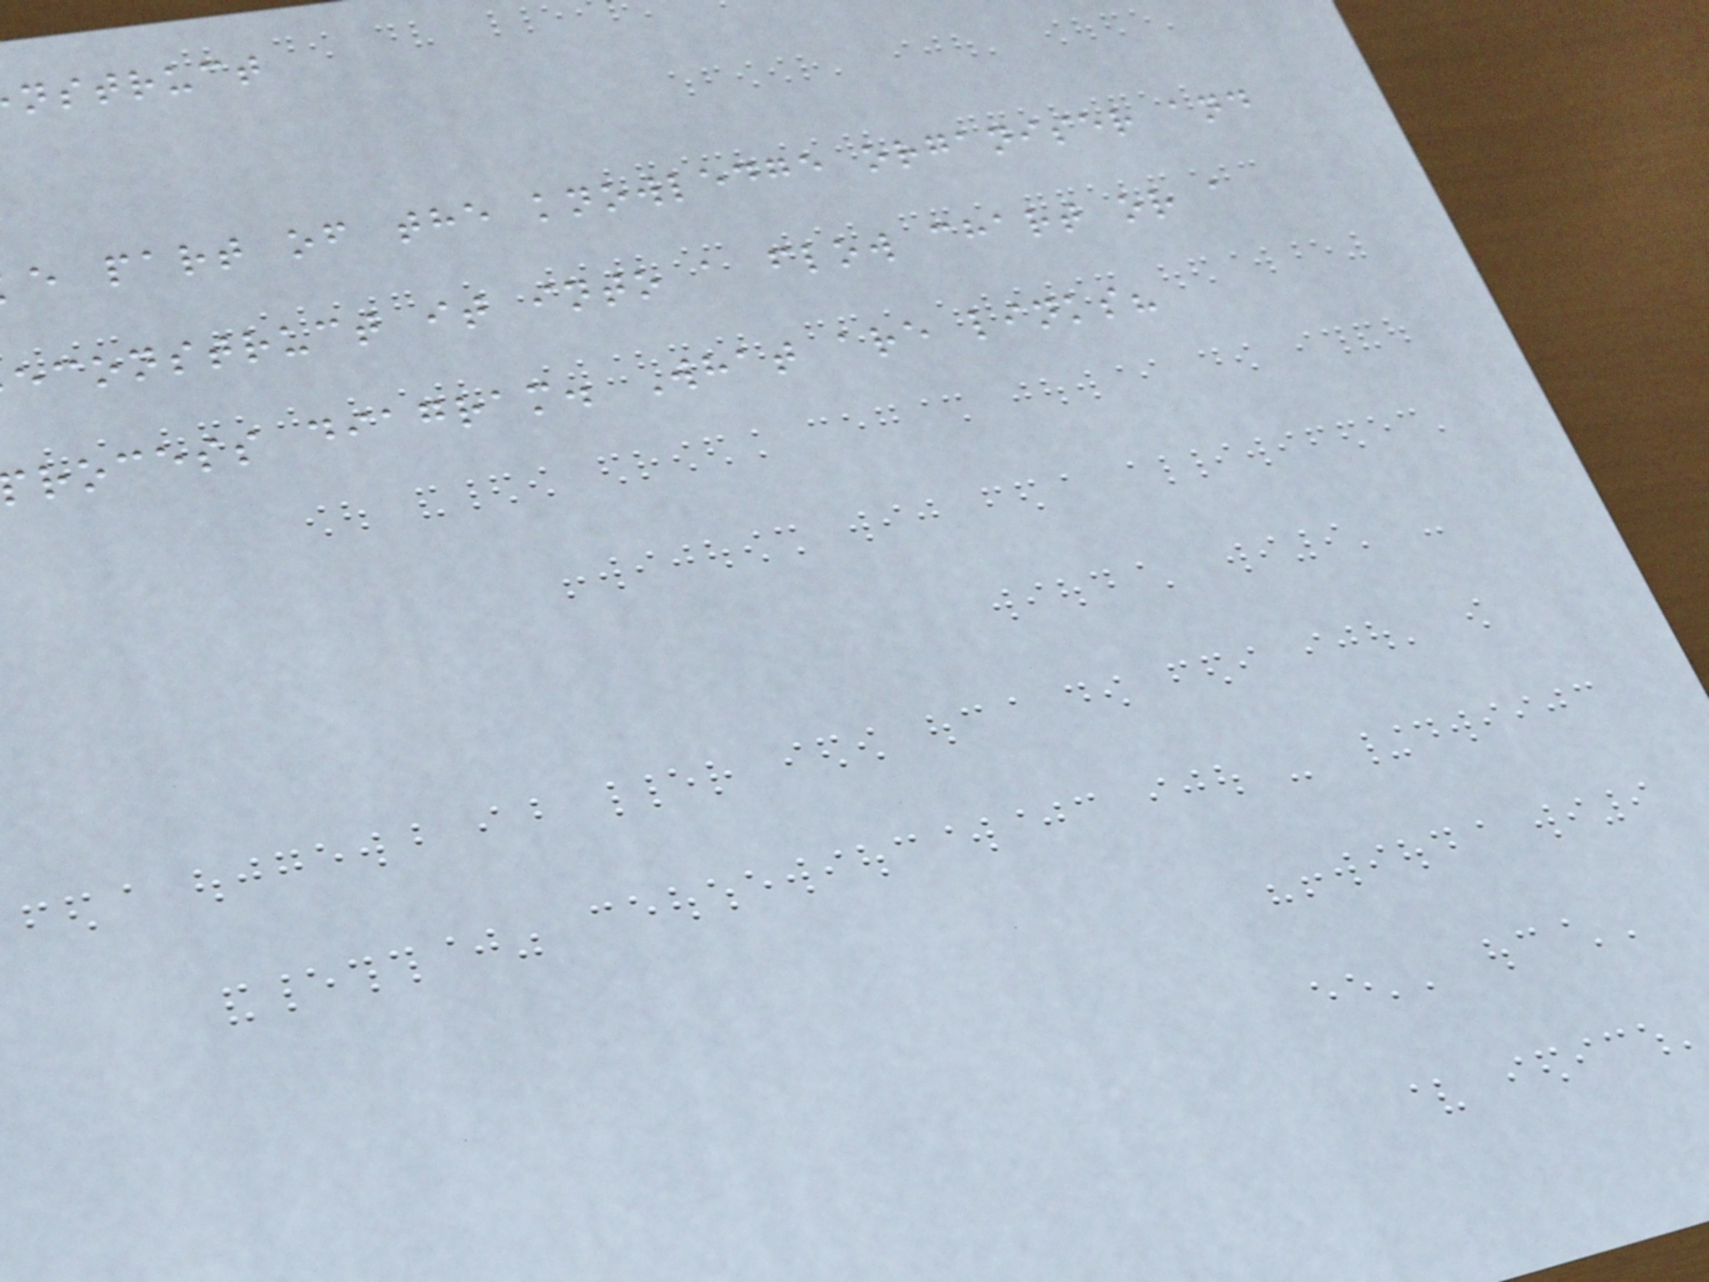nstruct
e part of the knowledge organiser and
econstruct it into a flow chart or a
rocess diagram. What are links?
